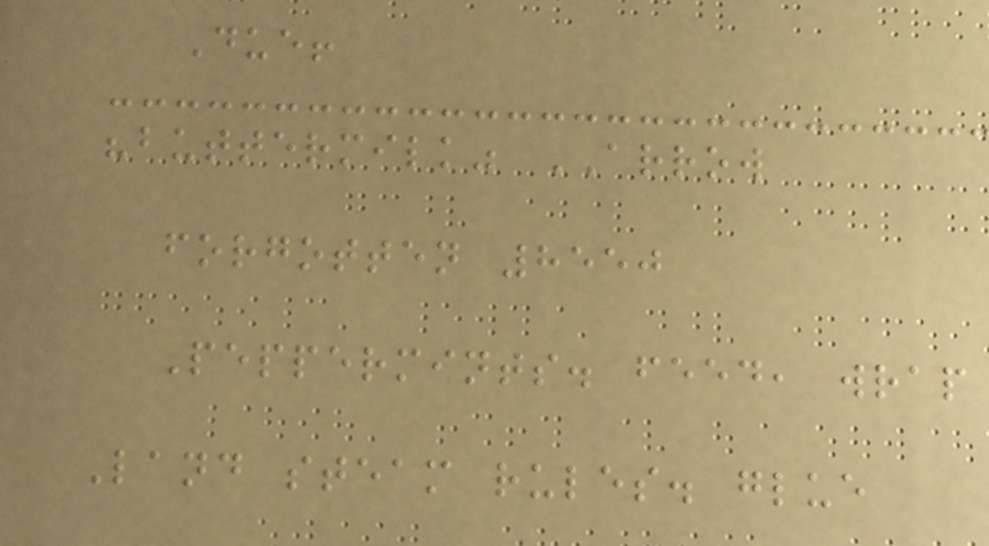Due!
"buttermilk" ARROW
forgotten 8550
Peppermints. feed, wrap
Land steam rules. glue
